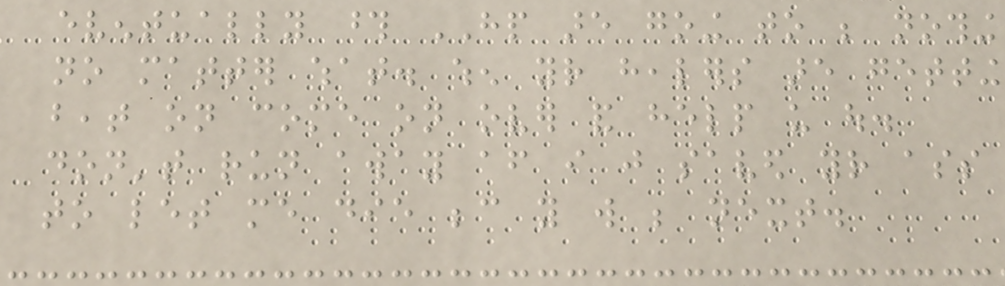eventually those HP are going to be nothing
no matter what. when your healers are getting
beat on come on over and help us out.
don't run away after i just saved your ass
to let me die because you will be next.
